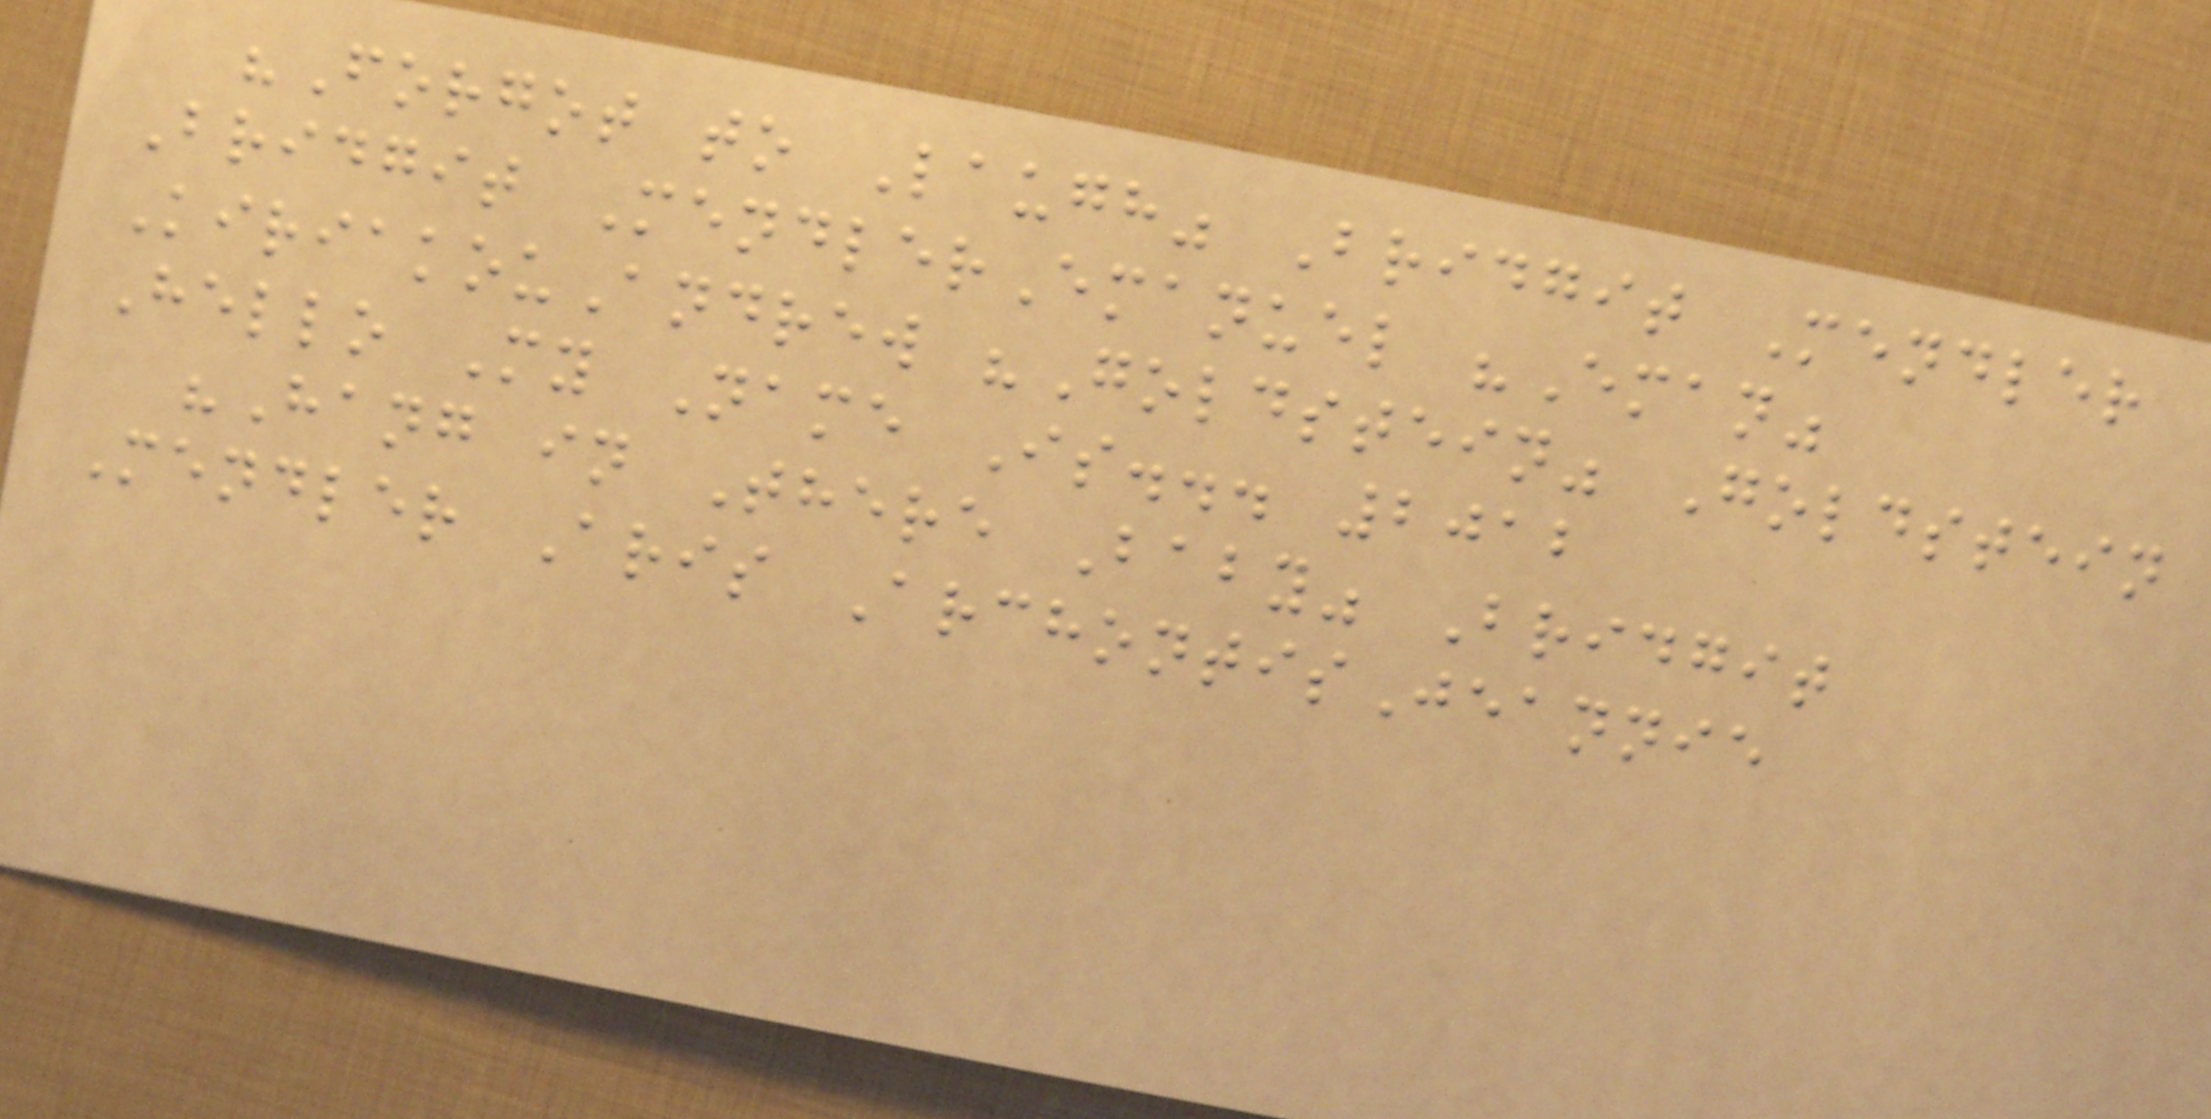"Forgot to Laugh" Bridgit Mendler
Bridgit MendlerEmanuel "Eman"
KiriakouAndrew "Goldstein" Goldstein
Hello My Name Is... 2012
"Hang in There Baby" Bridgit
Mendler Aris ArchontisJeannie
